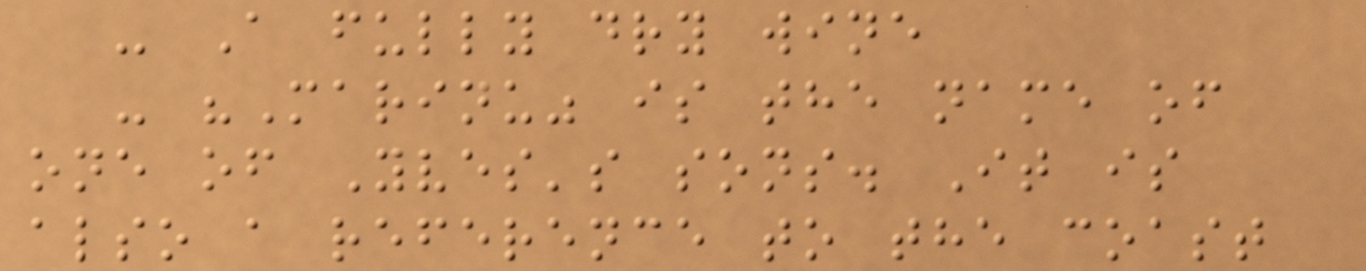- A fully dry wine
- "Marinu" is the name of
one of Yves's sons. It is
also a reference to the coast
